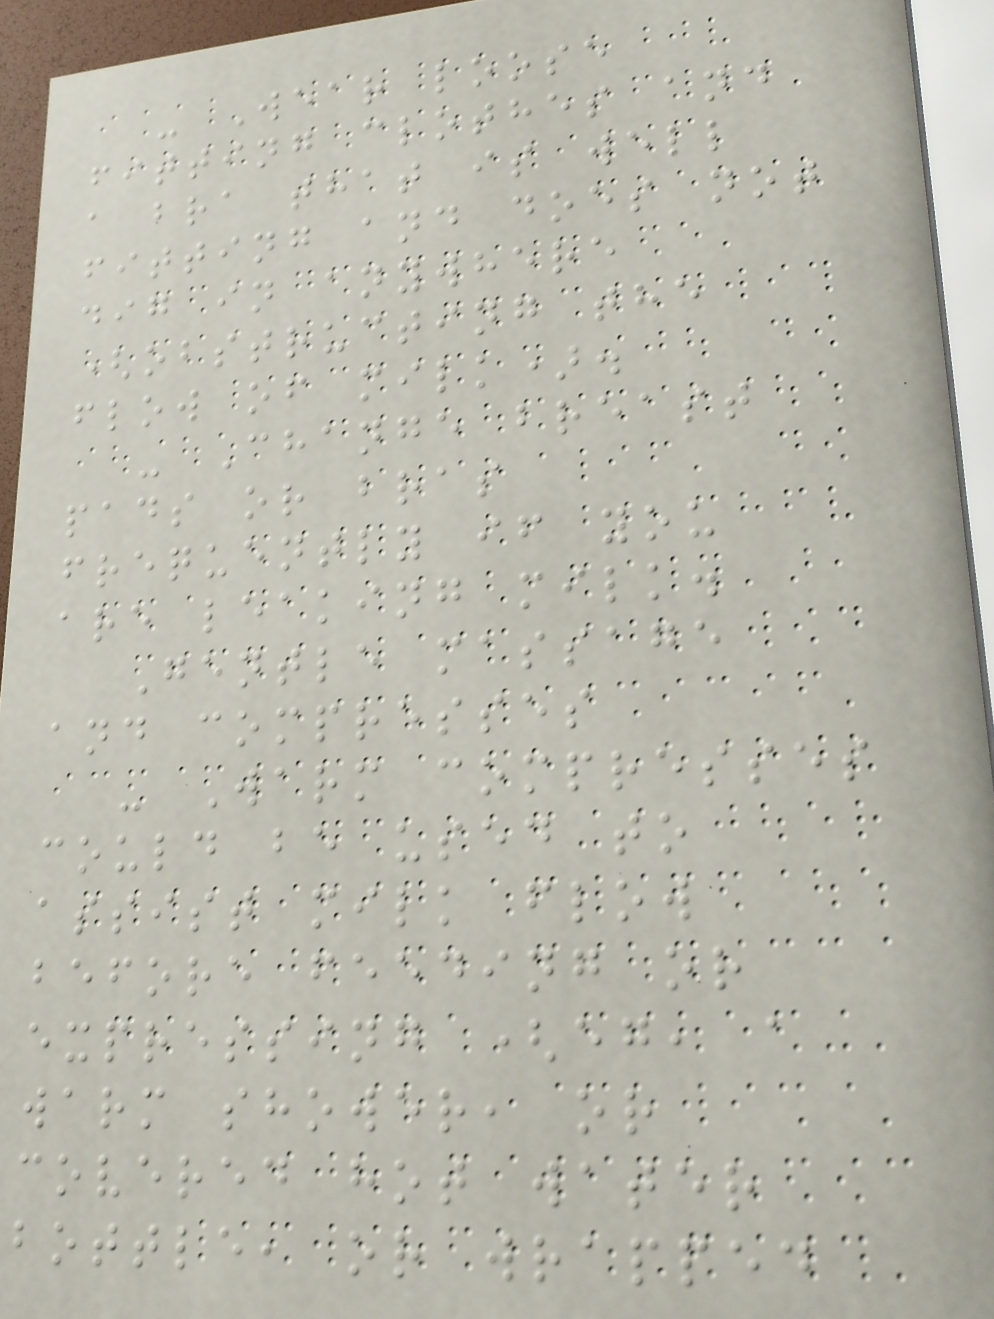- Wear loose
fitting clothes and
a bra that is well
fitting and does not
dig in anywhere
(obstructing the
flow of milk).
- Change breast
pads or bras
frequently if you
are leaking milk.
Gentle massage
and compresses
- Warm compresses
could be used to
assist milk flow
before feeding or
expressing (eg, a
warm shower, or
covered hot water
bottle, or wrapped
